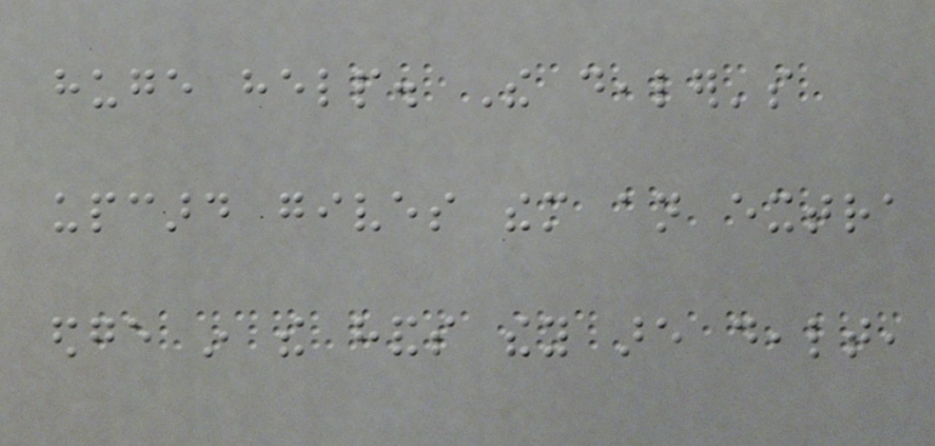huge help. The dealer's
upcard gives them an extra
edge in the hands they are dealt,
